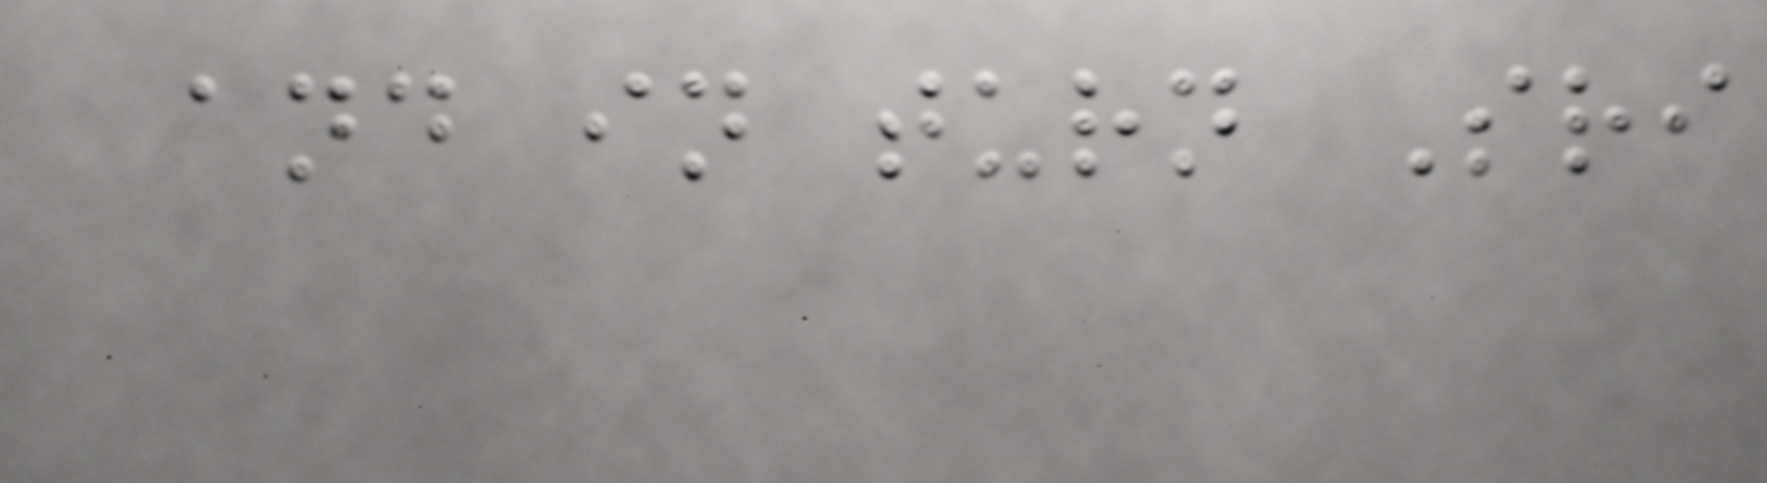and in turn Sri
